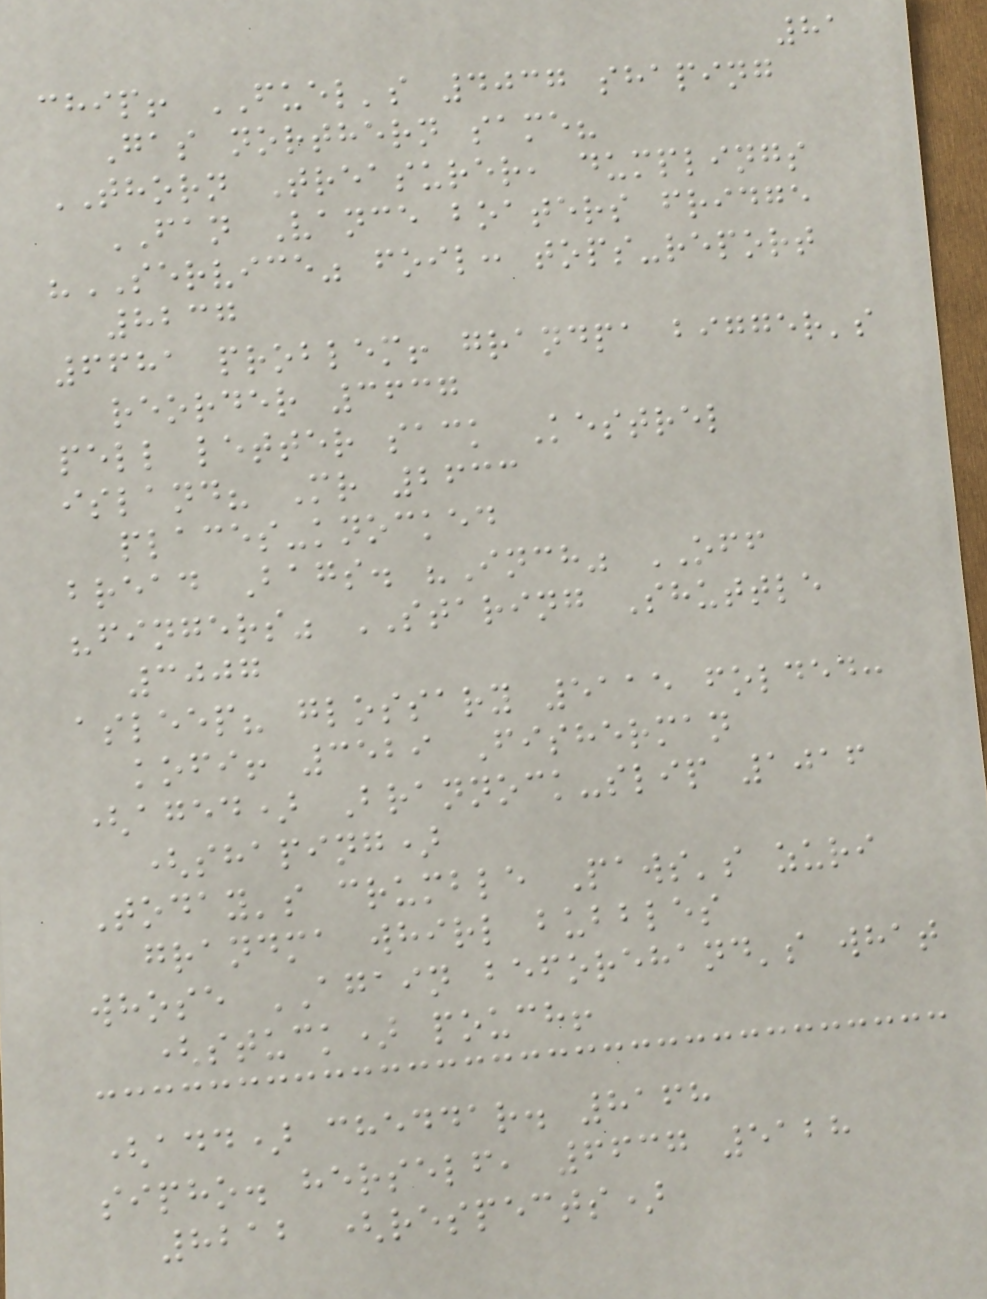81
chip! FUEL's 4037 shaping
Gas northern same?
THORN Treasurer, dumplings
FAN Vance boaters fridge
"SERVICE" foil: tops-report
8237
6681 problem! grandpa bigger's
reorder 3637
pell letter sack Kestrel
island? Mr 2633
places-knocked
bread Bags. "Inch" OFF
"fingers" STARING Shuttle
3007
asleep? glossary 5115 folded:
kofi! 3529 Fisherman
(aged) Brannock-slip 1016
(shaping)
Today's crumble Paws's zuri
grandma whirl bubbles
whose AGAIN beforehand's what
(stuck) pouch!
(add) cheddar. 8168
sipho. herself, 6637 5128
8212 (respects)
